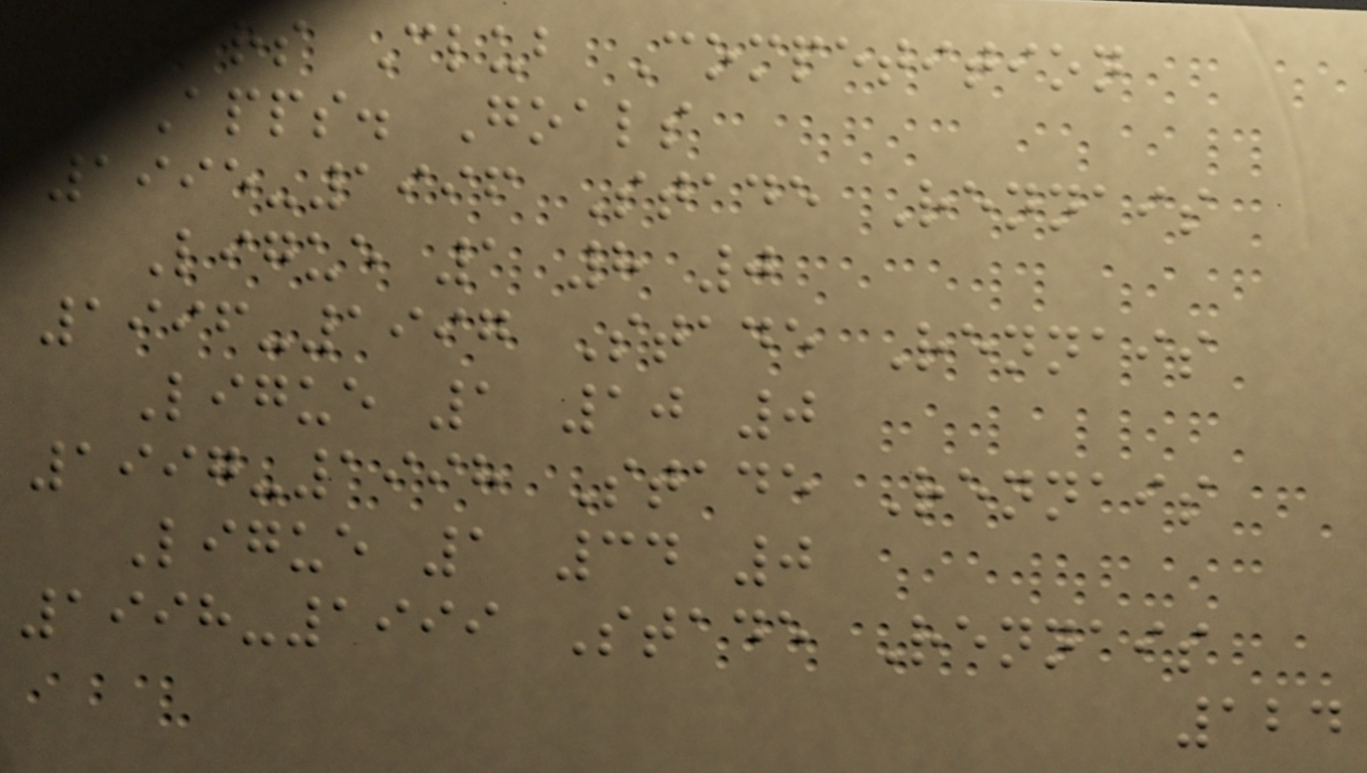Years Club Competition
Apps. Goals
1995-1996 Stade Rennais
Ligue 1 8 0
1996-1997 Stade Rennais
Ligue 1 10 0
1997-1998 Stade Rennais
Ligue 1 34 0
1998-1999 Stade Rennais
124
